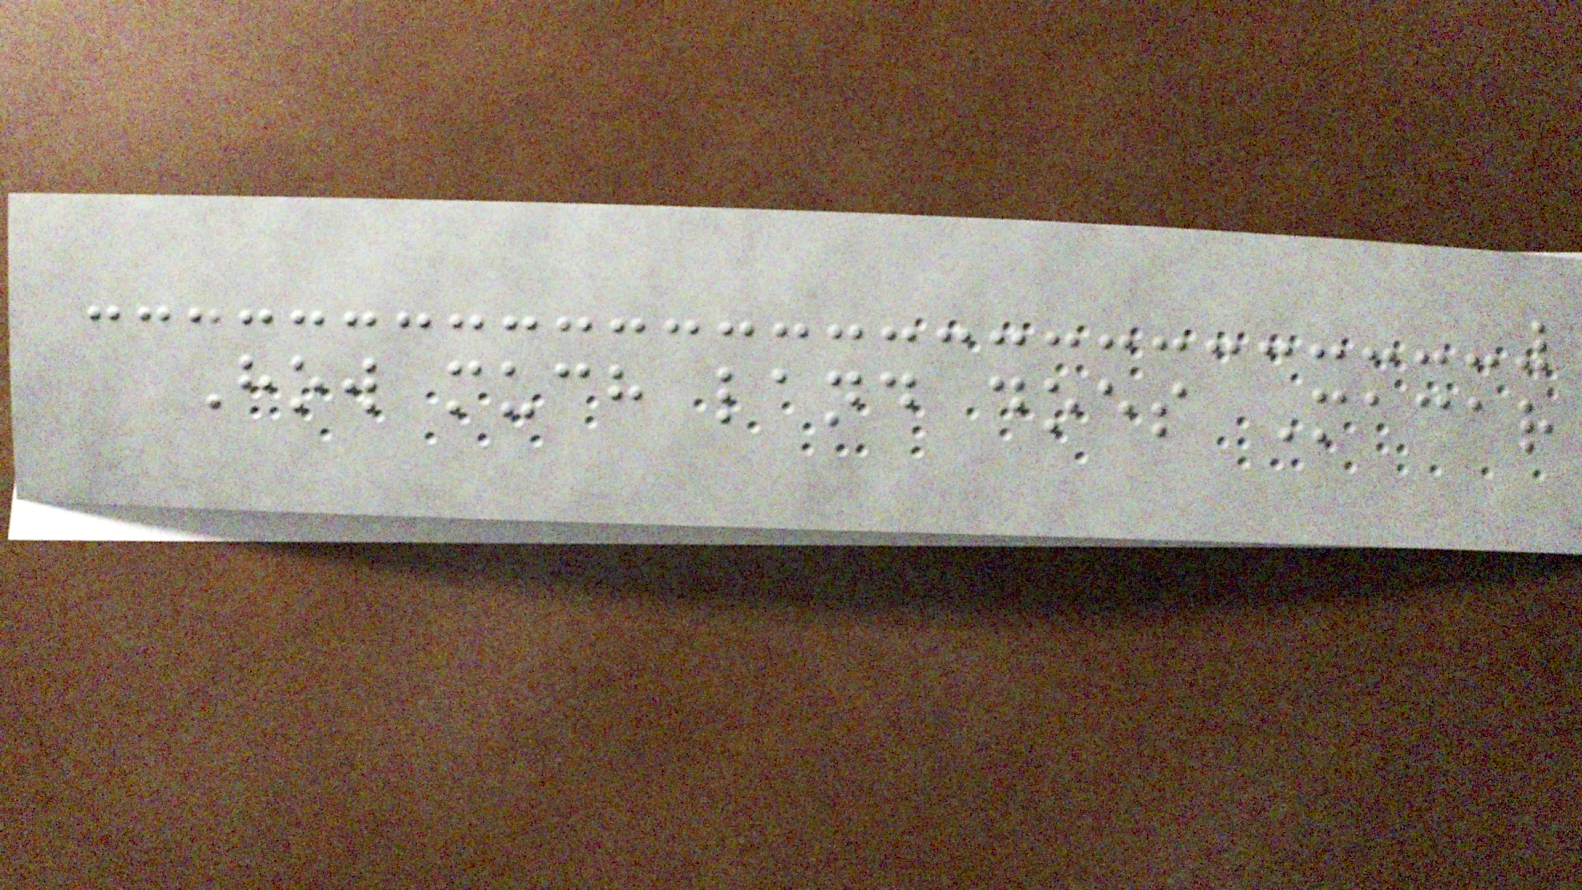How much land does Macar
